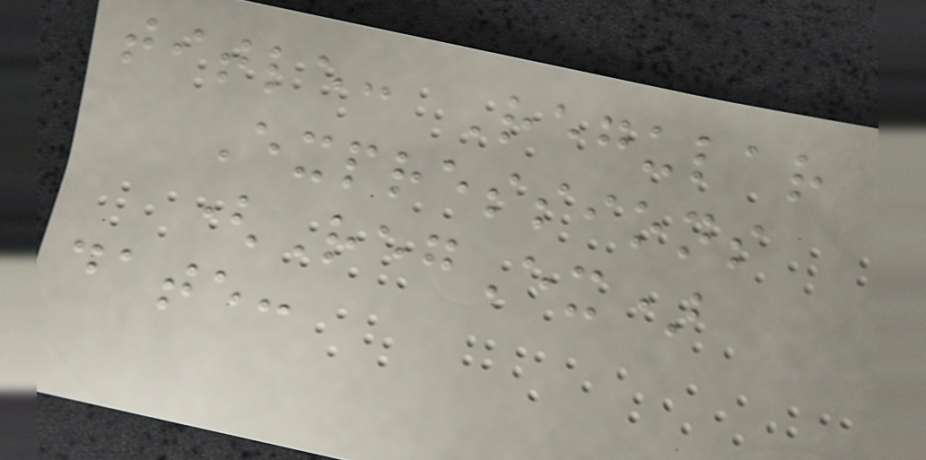title: Regular
Expressions
(RegEx)
date:
